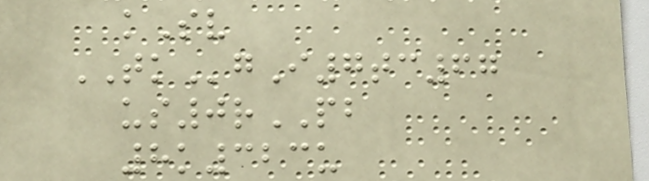kSv
TKgI7tc67
us0rPB
8k323u
